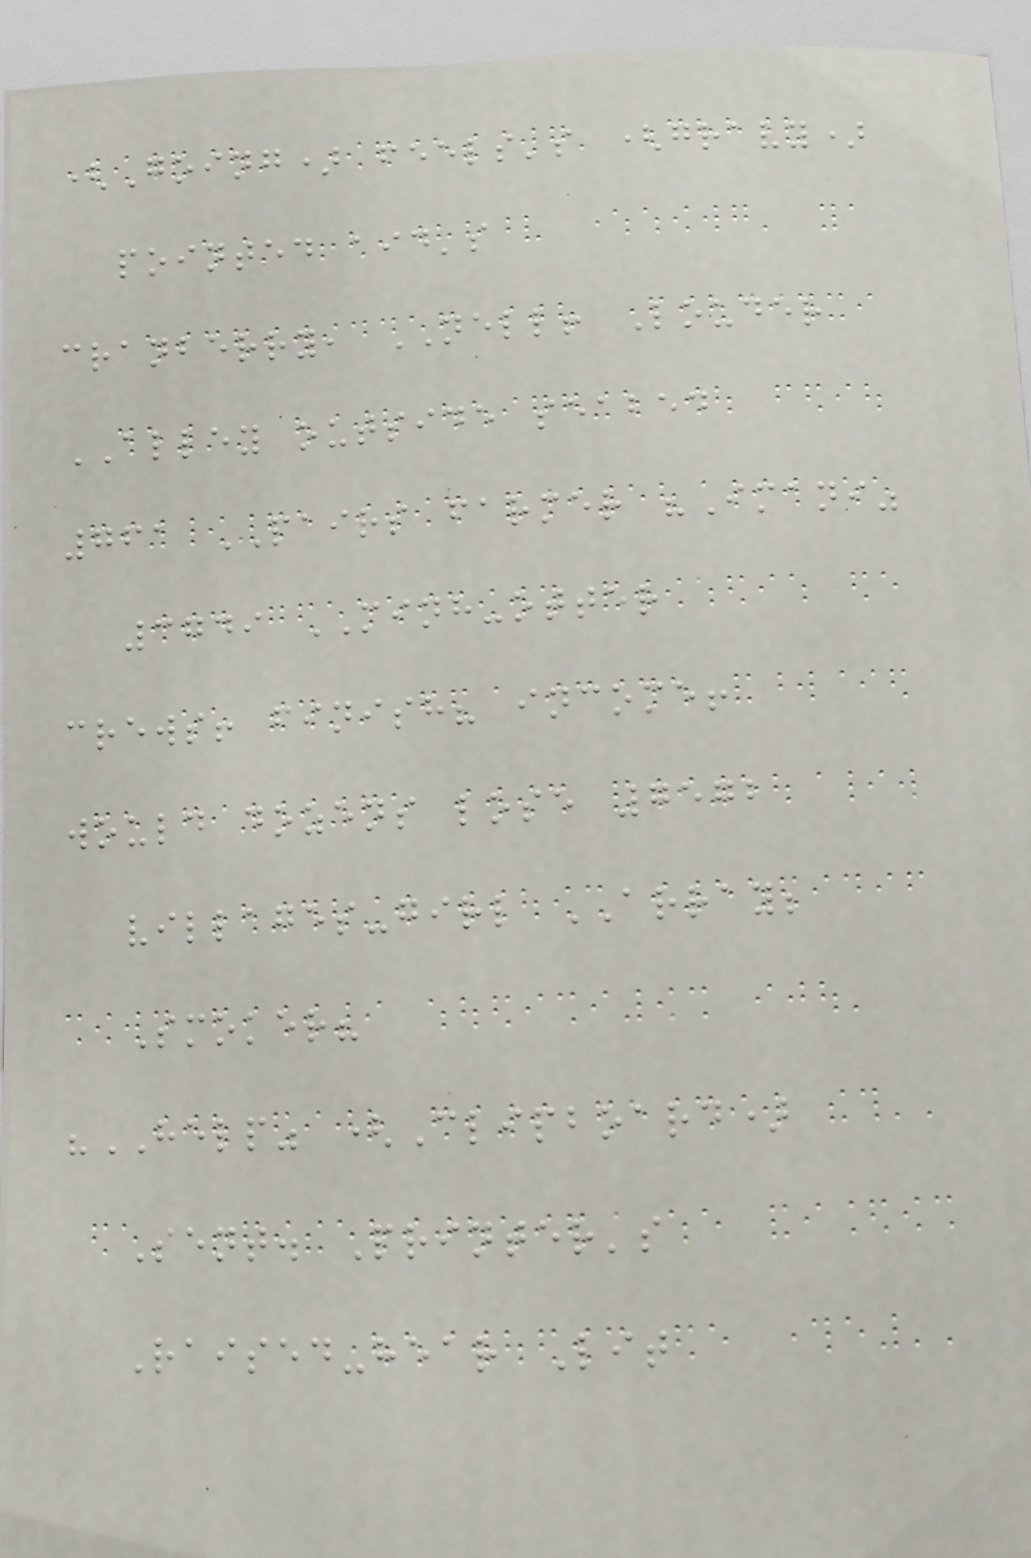(Going) feels's (gravy)
pointed aid's
cranberry, NELL! Louder
ALLEY outside seabed
761 PAIRS farmer "Imani"
3749 MINH-otter
crews! finish? income!
would dozens lose 7572
villages-girl ARRAY;
Smoker?
"HELP" (Clipboard)
Sent. Printer's
Raised-hear Lit
